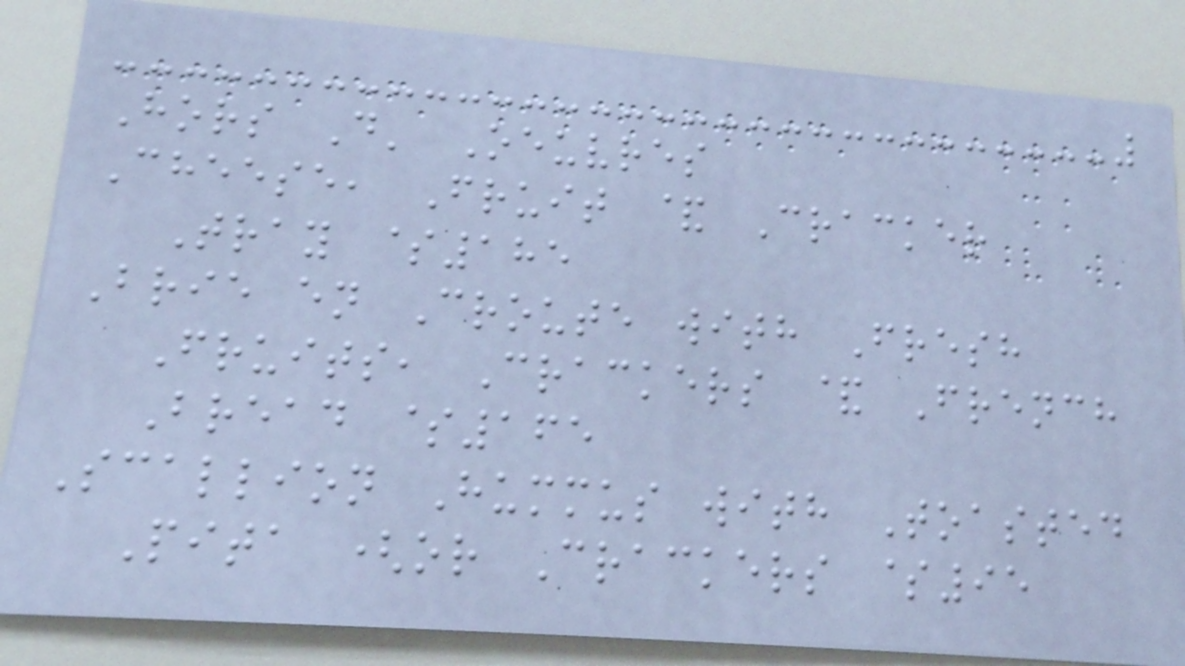Hors D' Oeuvres
Cheese, Fruit & Cracker
Tray $185
Brie en Croute with Fresh
Fruits, Crackers & French
Bread $165
Scallion Hummus with Toasted
Pita (or Crackers $95
